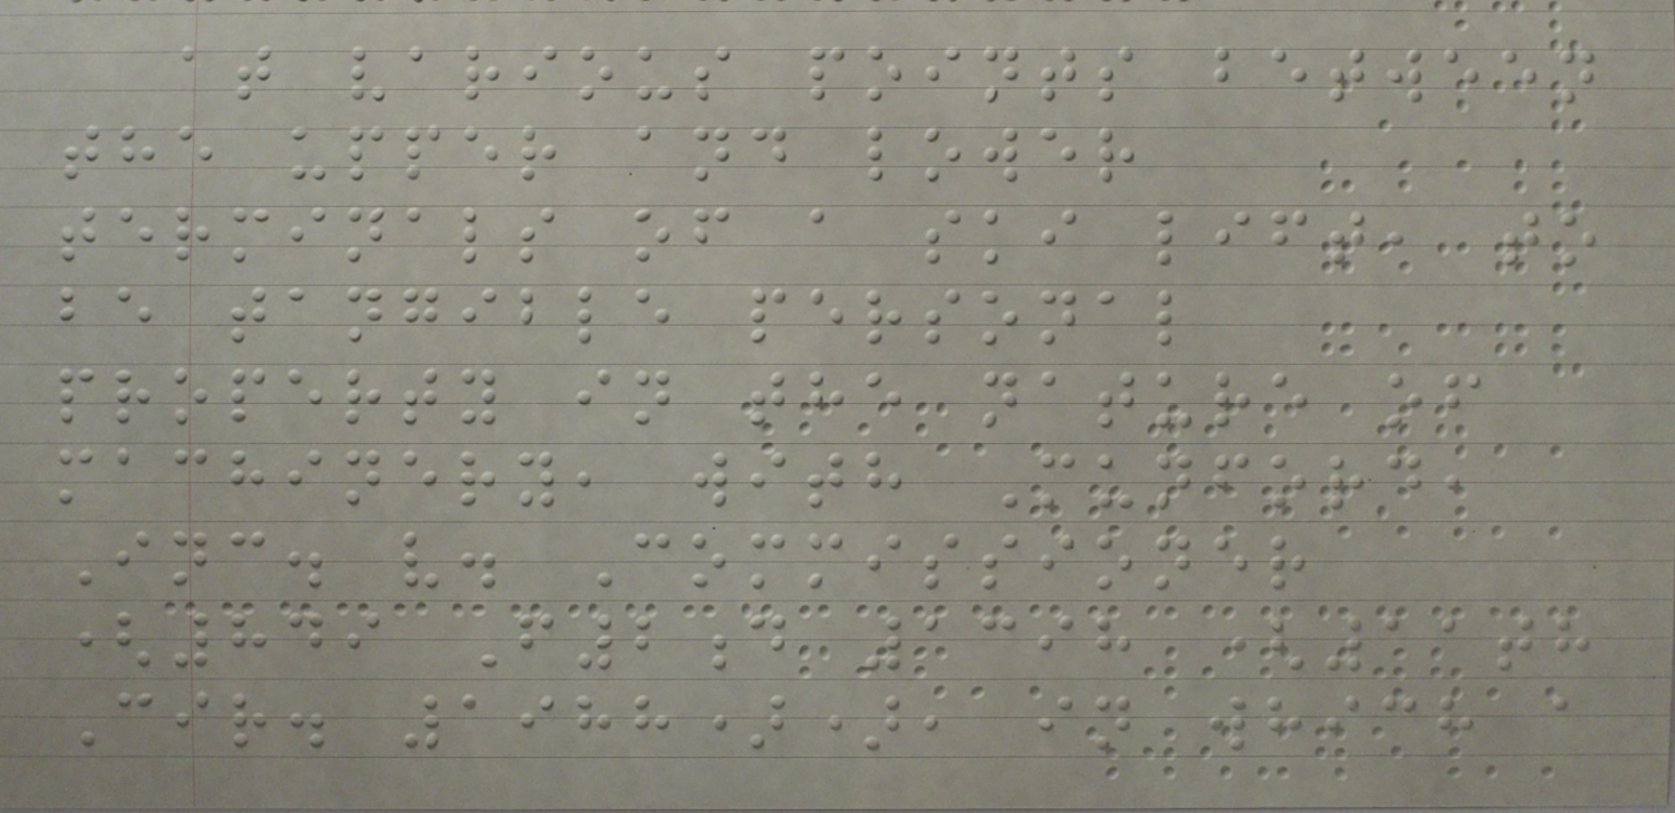at various points between
the upper and lower
terminals of a ski lift, to
be tangible personal
property in the nature of
machinery, with Munford,
Inc. v. Commissioner
(849 F2d 1398 (11th
Cir. 1988)), in which a
